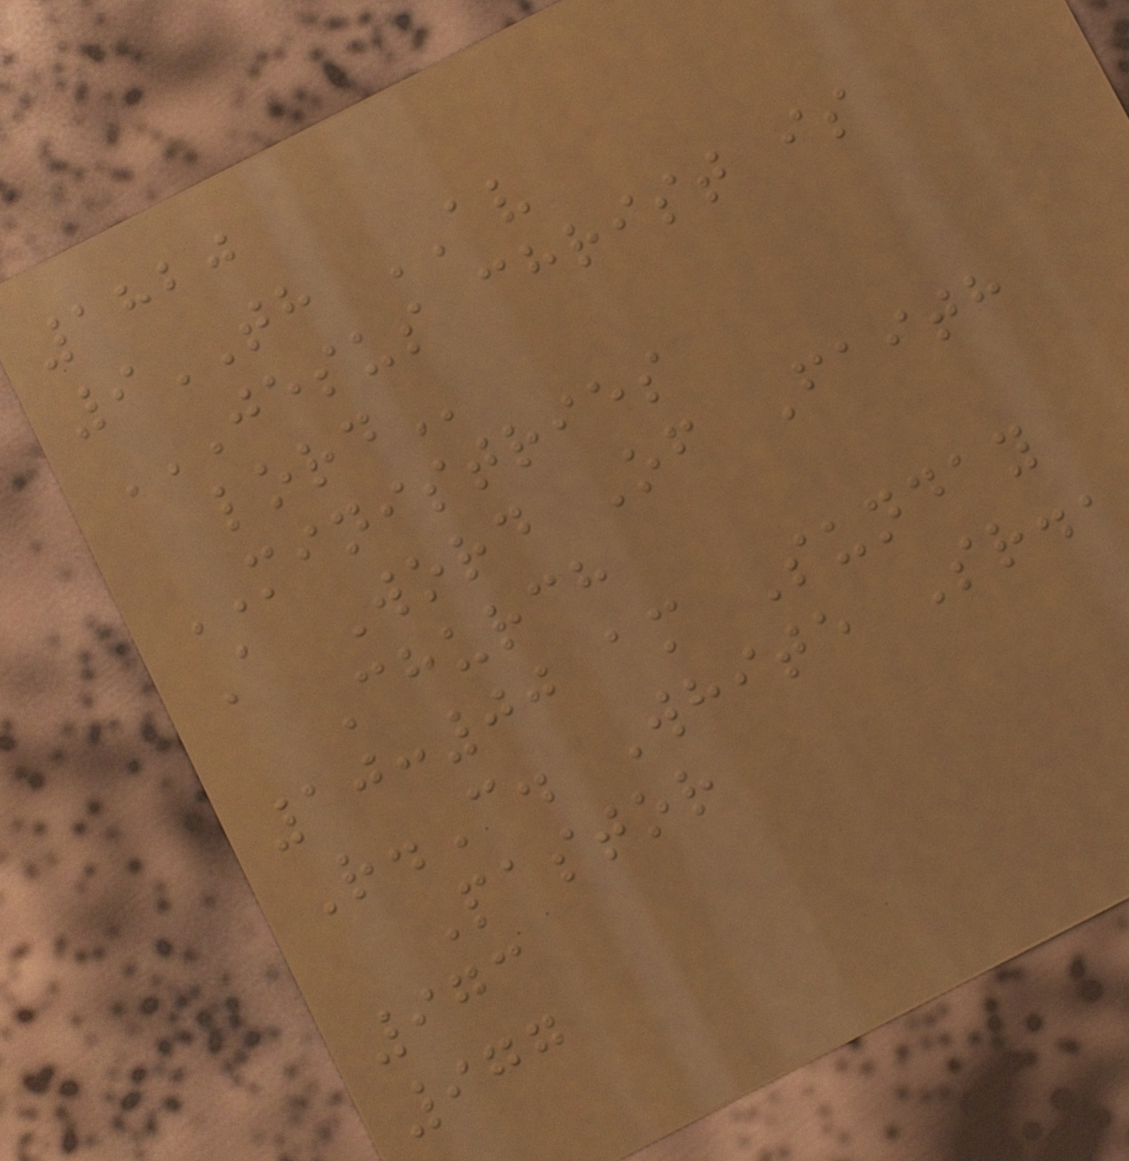1820
9TH AV
JESUS CHRIST IS
LORD
MINISTRIES
A Word Of Faith
Church
10:00 am Sunday
R.C. White Sr.,
Pastor
973
977
